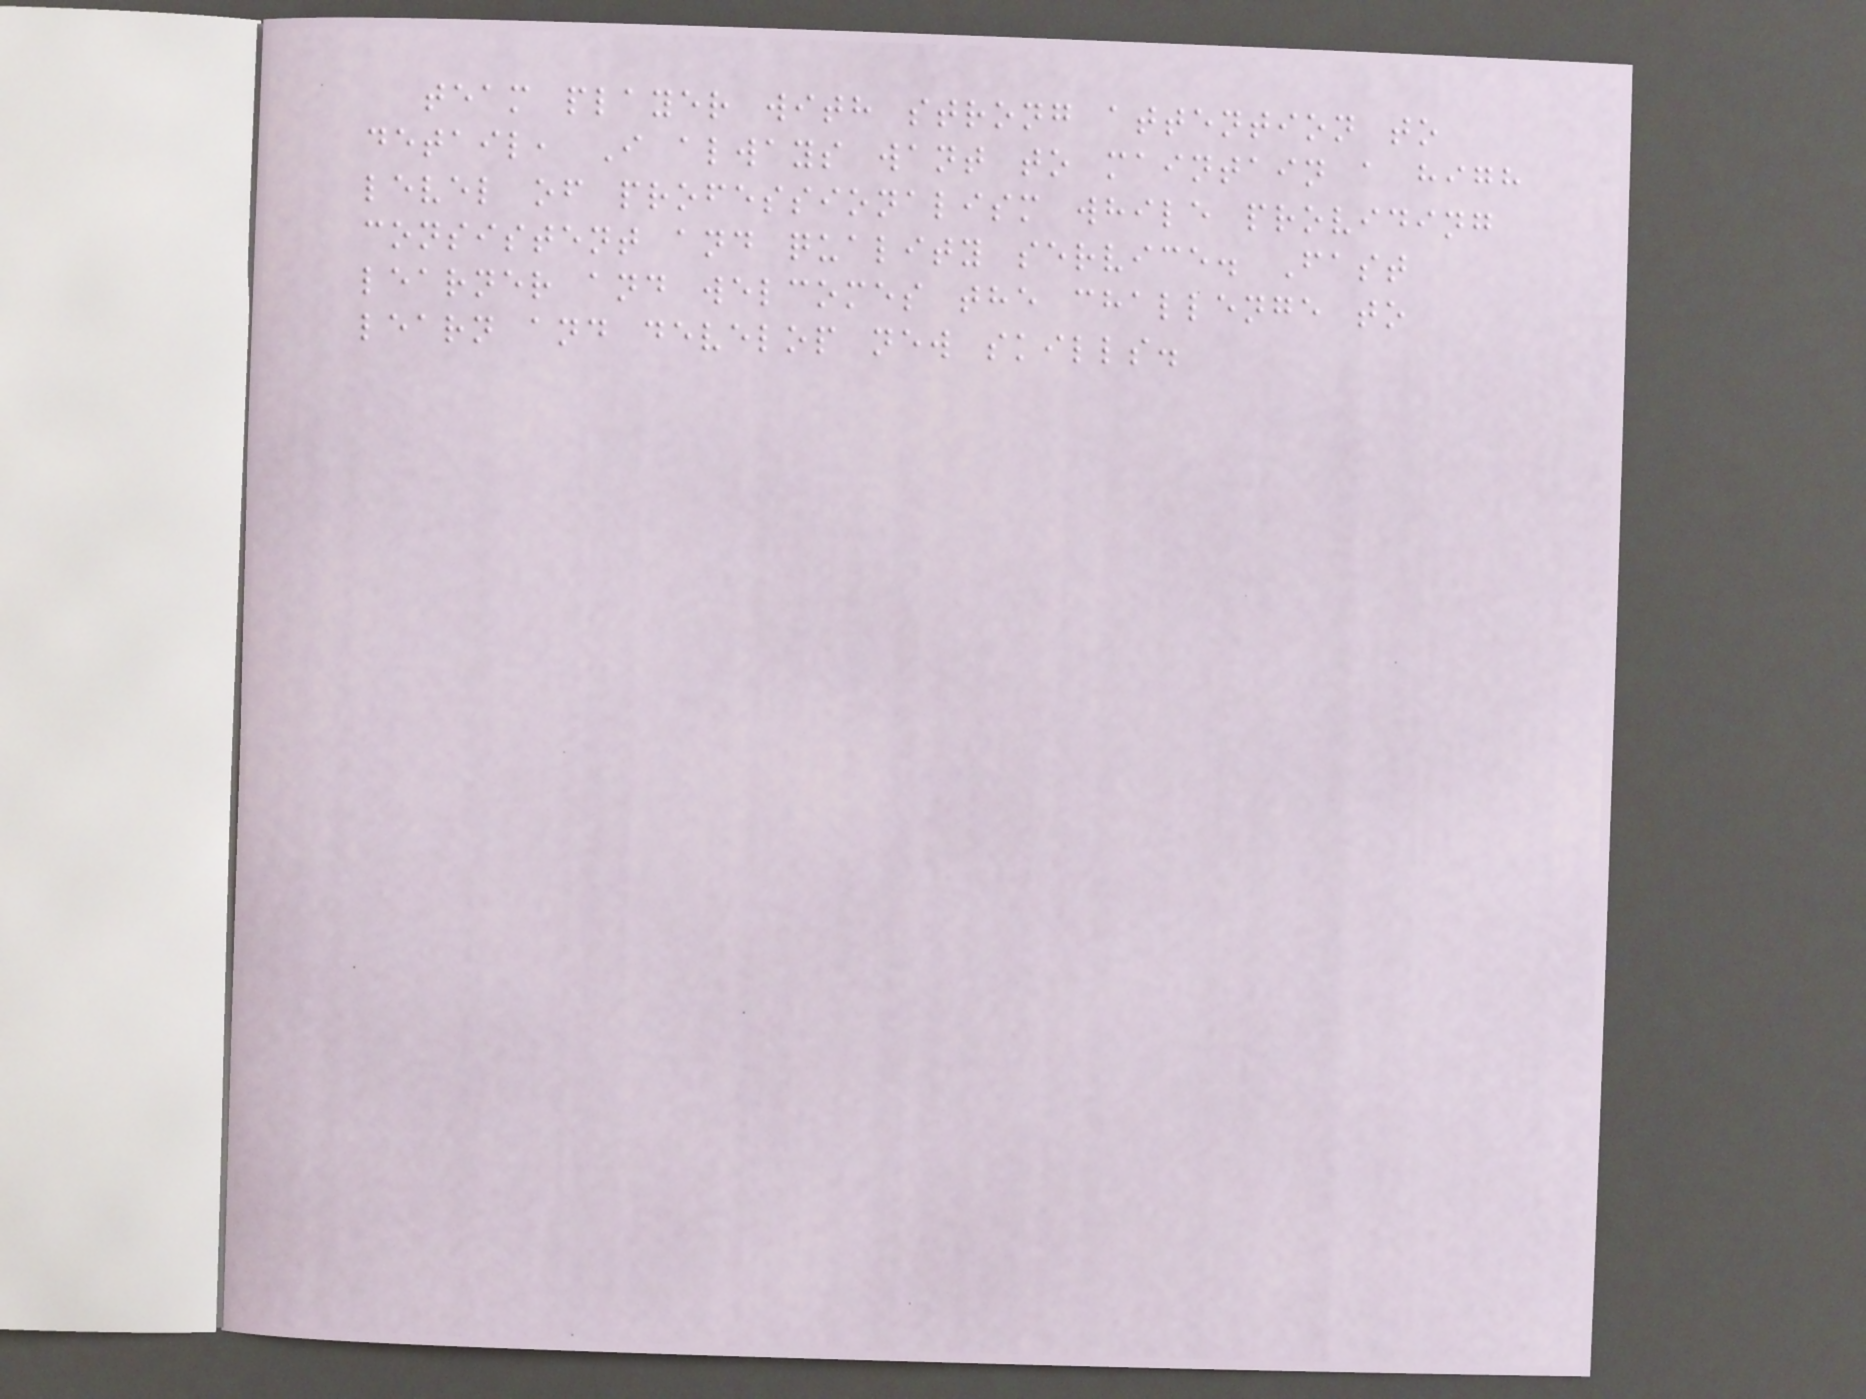team player with strong attention to
detail, I always want to maintain a high
level of professionalism while providing
consistent and quality service. Fast
learner and welcomes the challenge to
learn and develop new skills.
